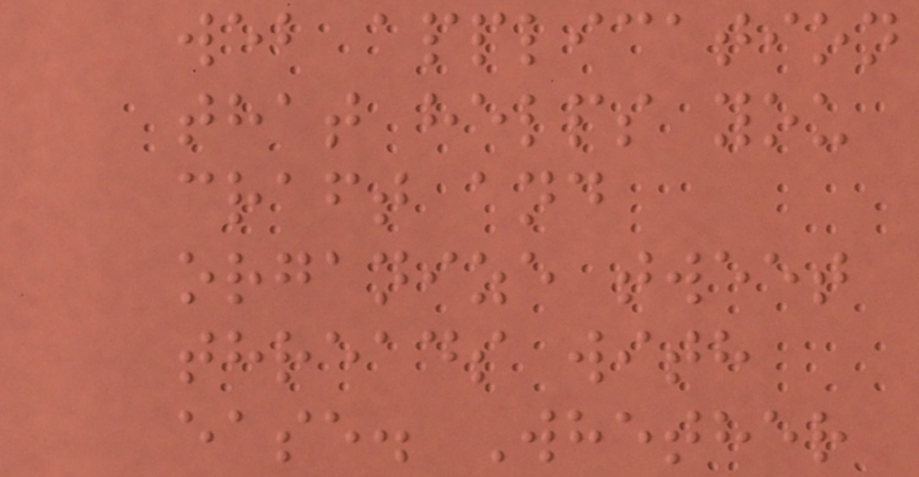web application
that helps you
craft and
organize tweet
threads with
ease. Whether
